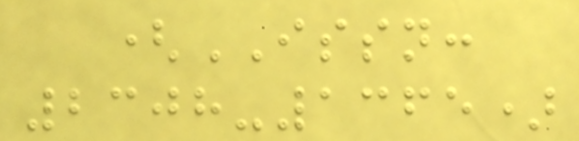(ISSN:
2308-1365)
